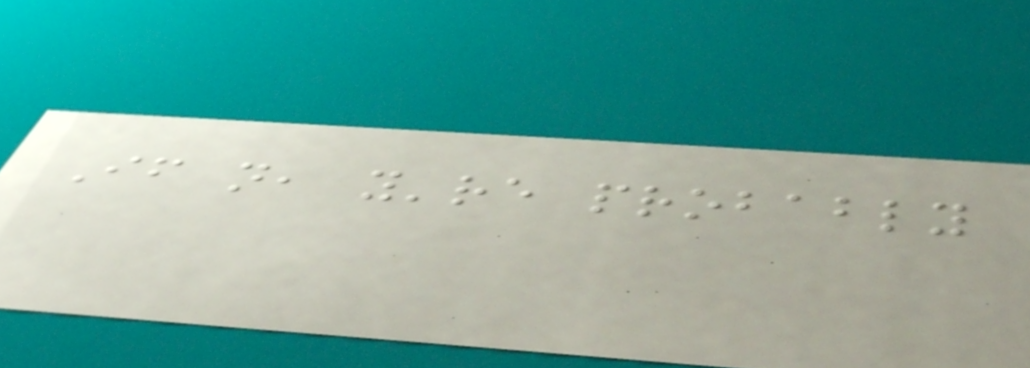If not, you're probably
